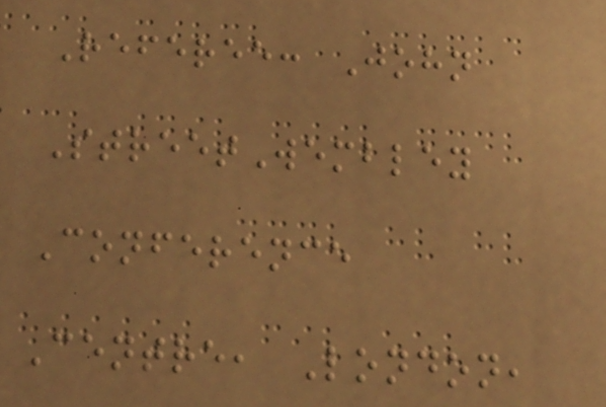Referee: John
StreetWembley
Conference
Centre, London,
